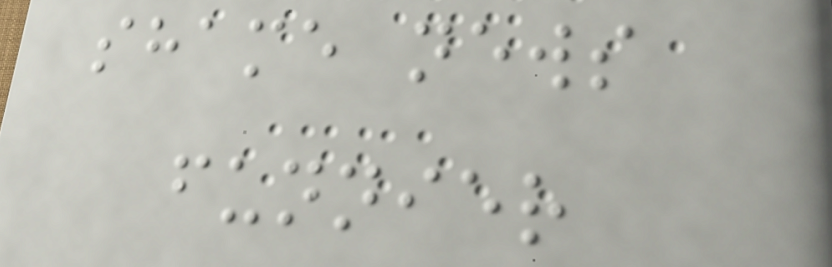shame news
funnier
